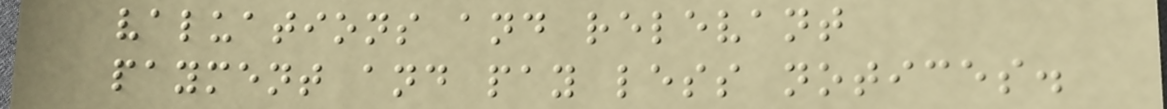valuations and relevant
payment and pay less notices.
